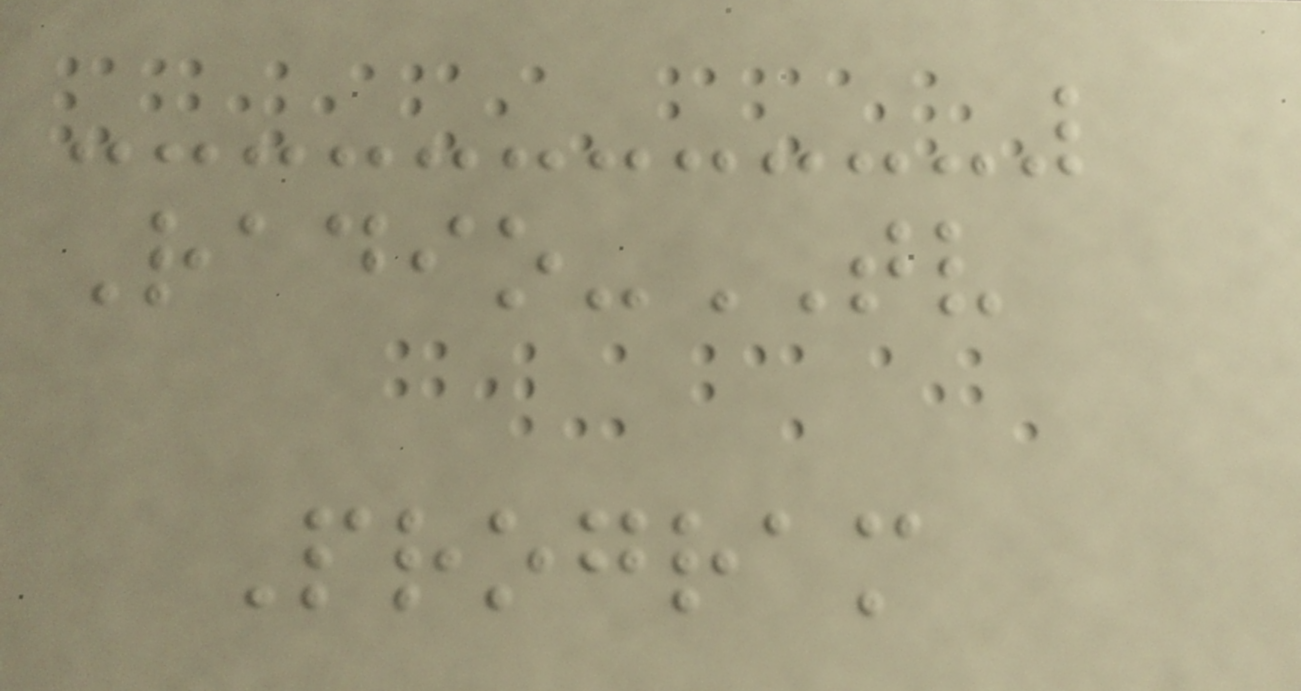Radio-TV
Program
